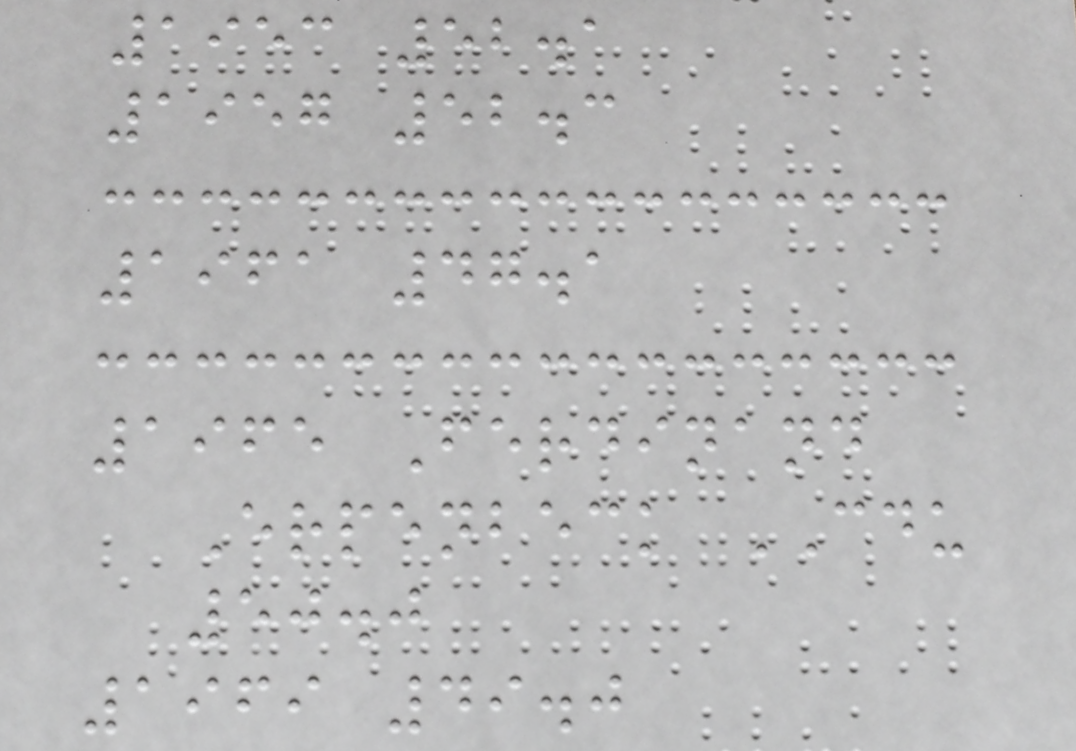1953 52.1
1957 52.3
1961 47.1
1965 Ferdinand
Erpenbeck CDU
50.0
1969 49.0
